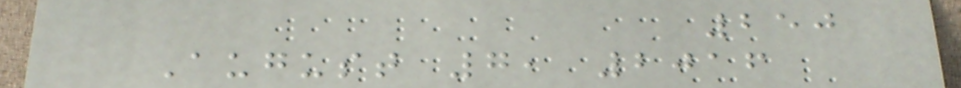250
August 7, 2016
